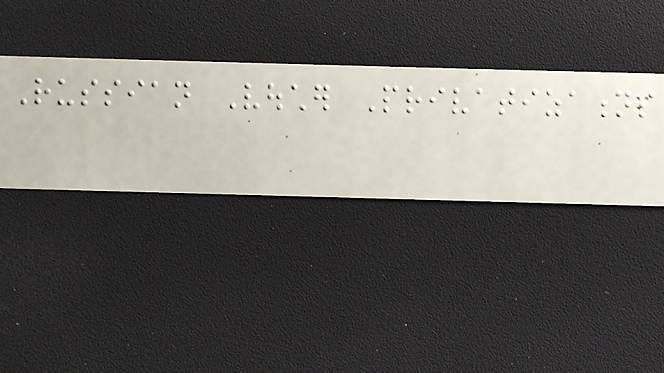Russian Voucher Privatizations
